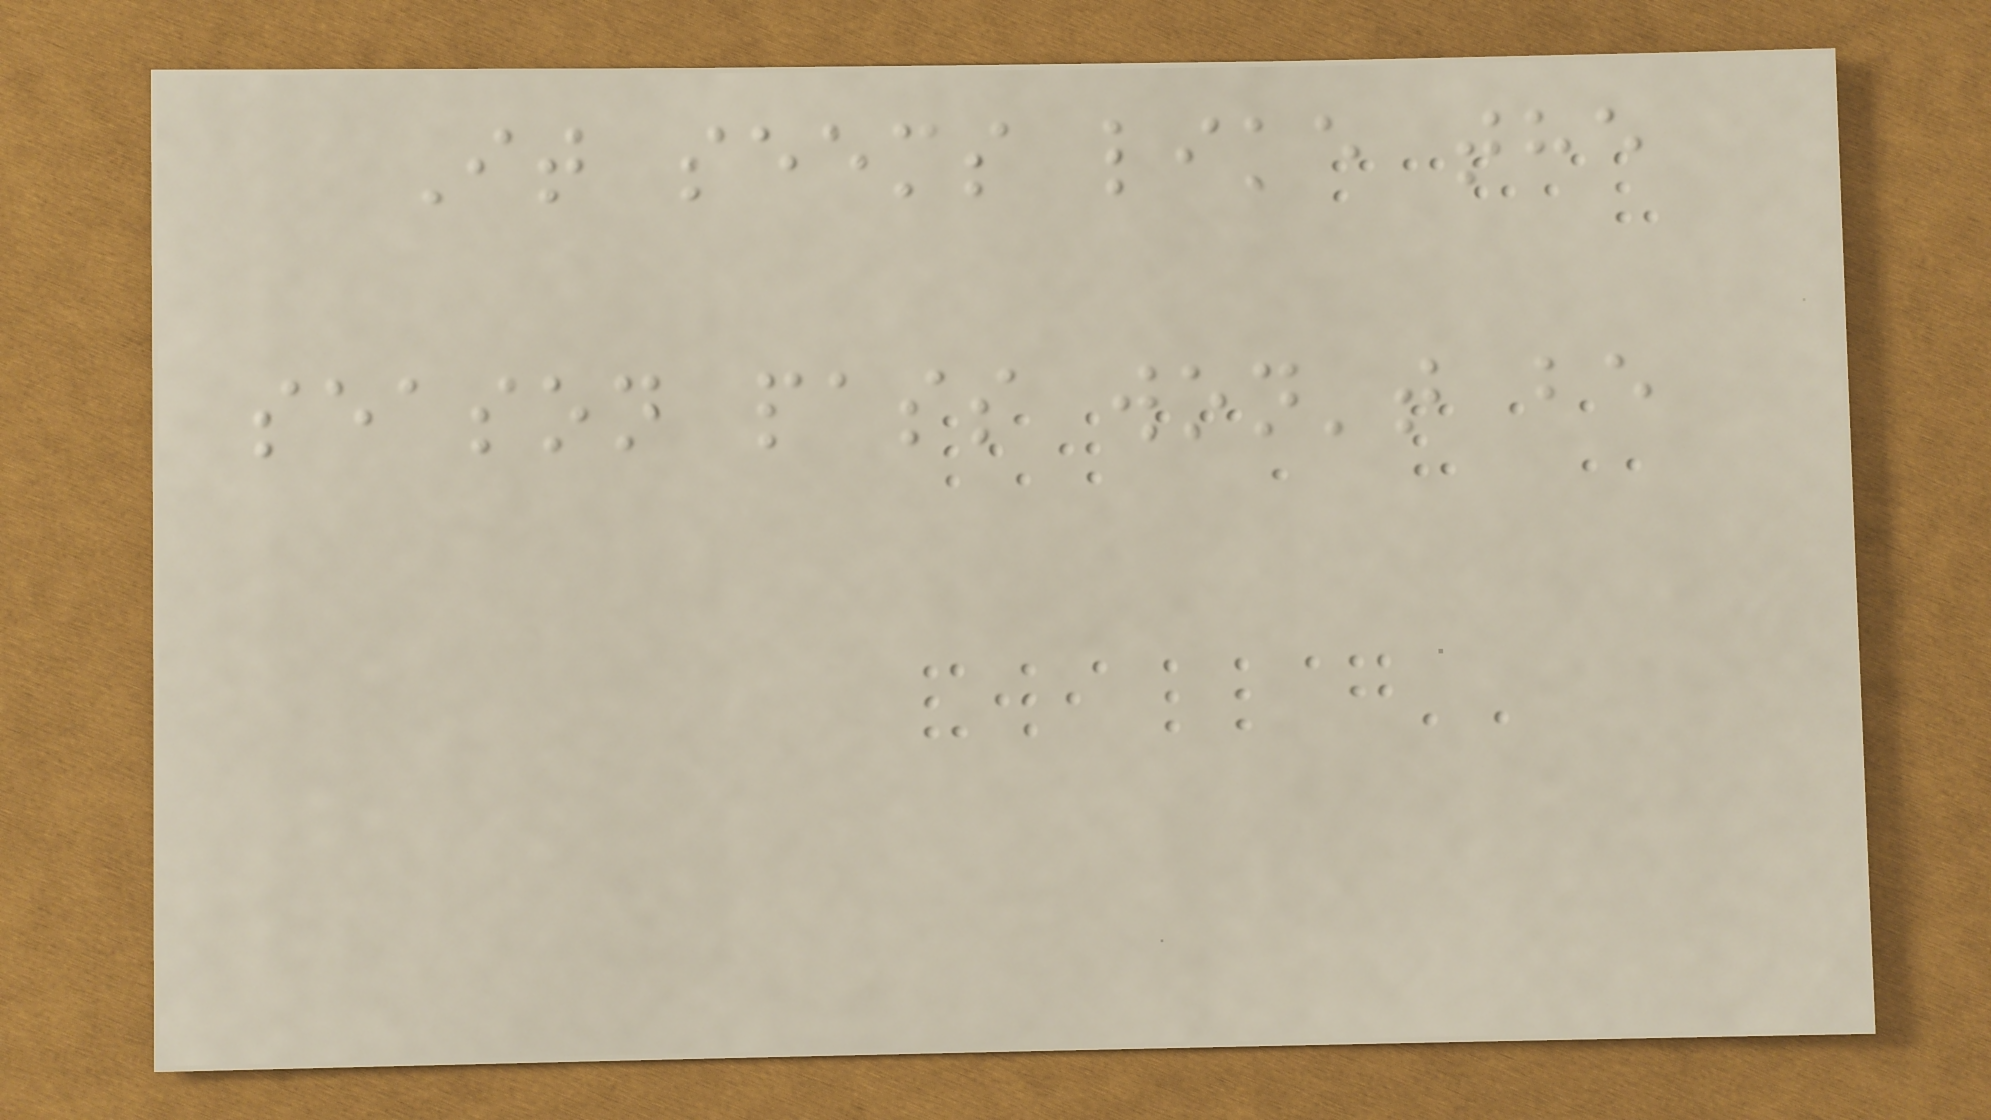It seems like the
season pass won't be
